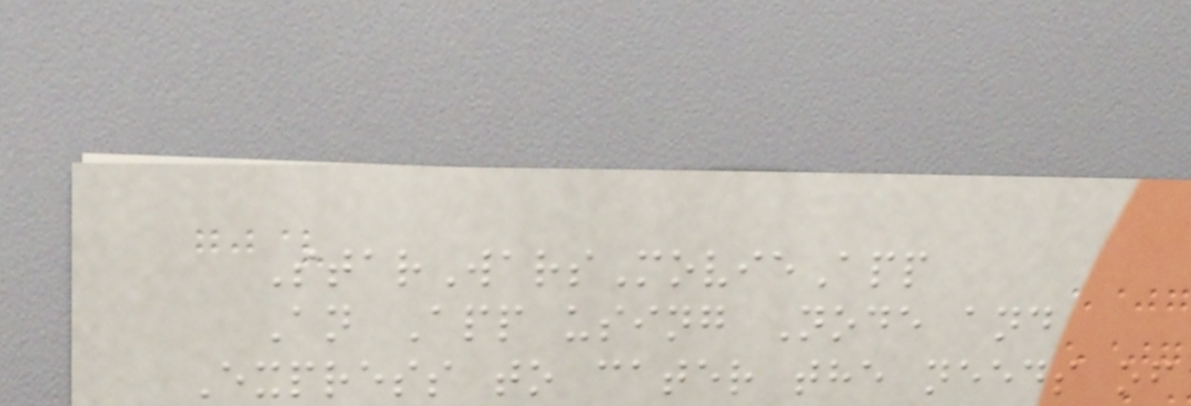StarWarsMovieApp
An App using Node and
Express to cater the needs of
